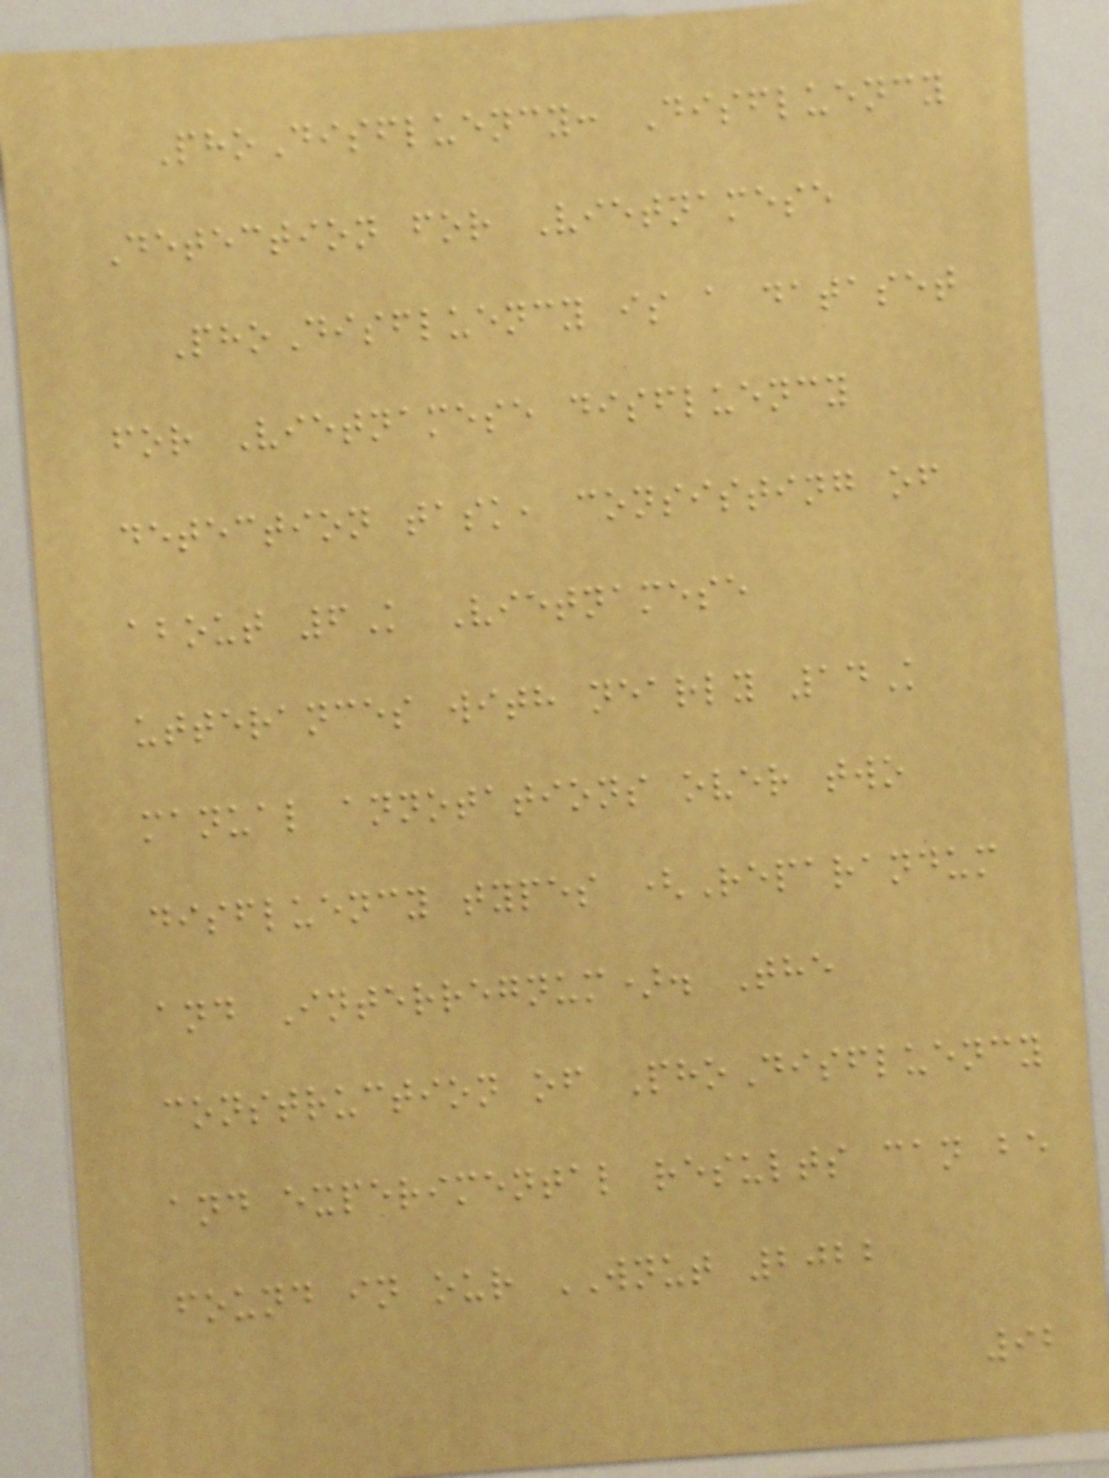PhoDisfluency: Disfluency
Detection for Vietnamese
PhoDisfluency is a dataset
for Vietnamese disfluency
detection task, consisting of
about 6K Vietnamese
utterances with nearly 14K
manual annotations over two
disfluency types (Reparandum
and Interregnum). The
construction of PhoDisfluency
and experimental results can be
found in our WNUT 2022
92
